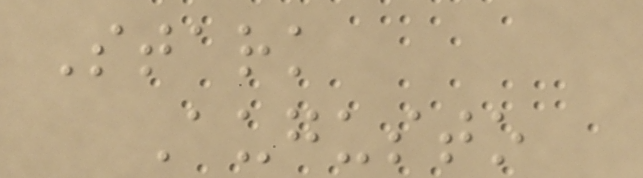Stark
Augusto
